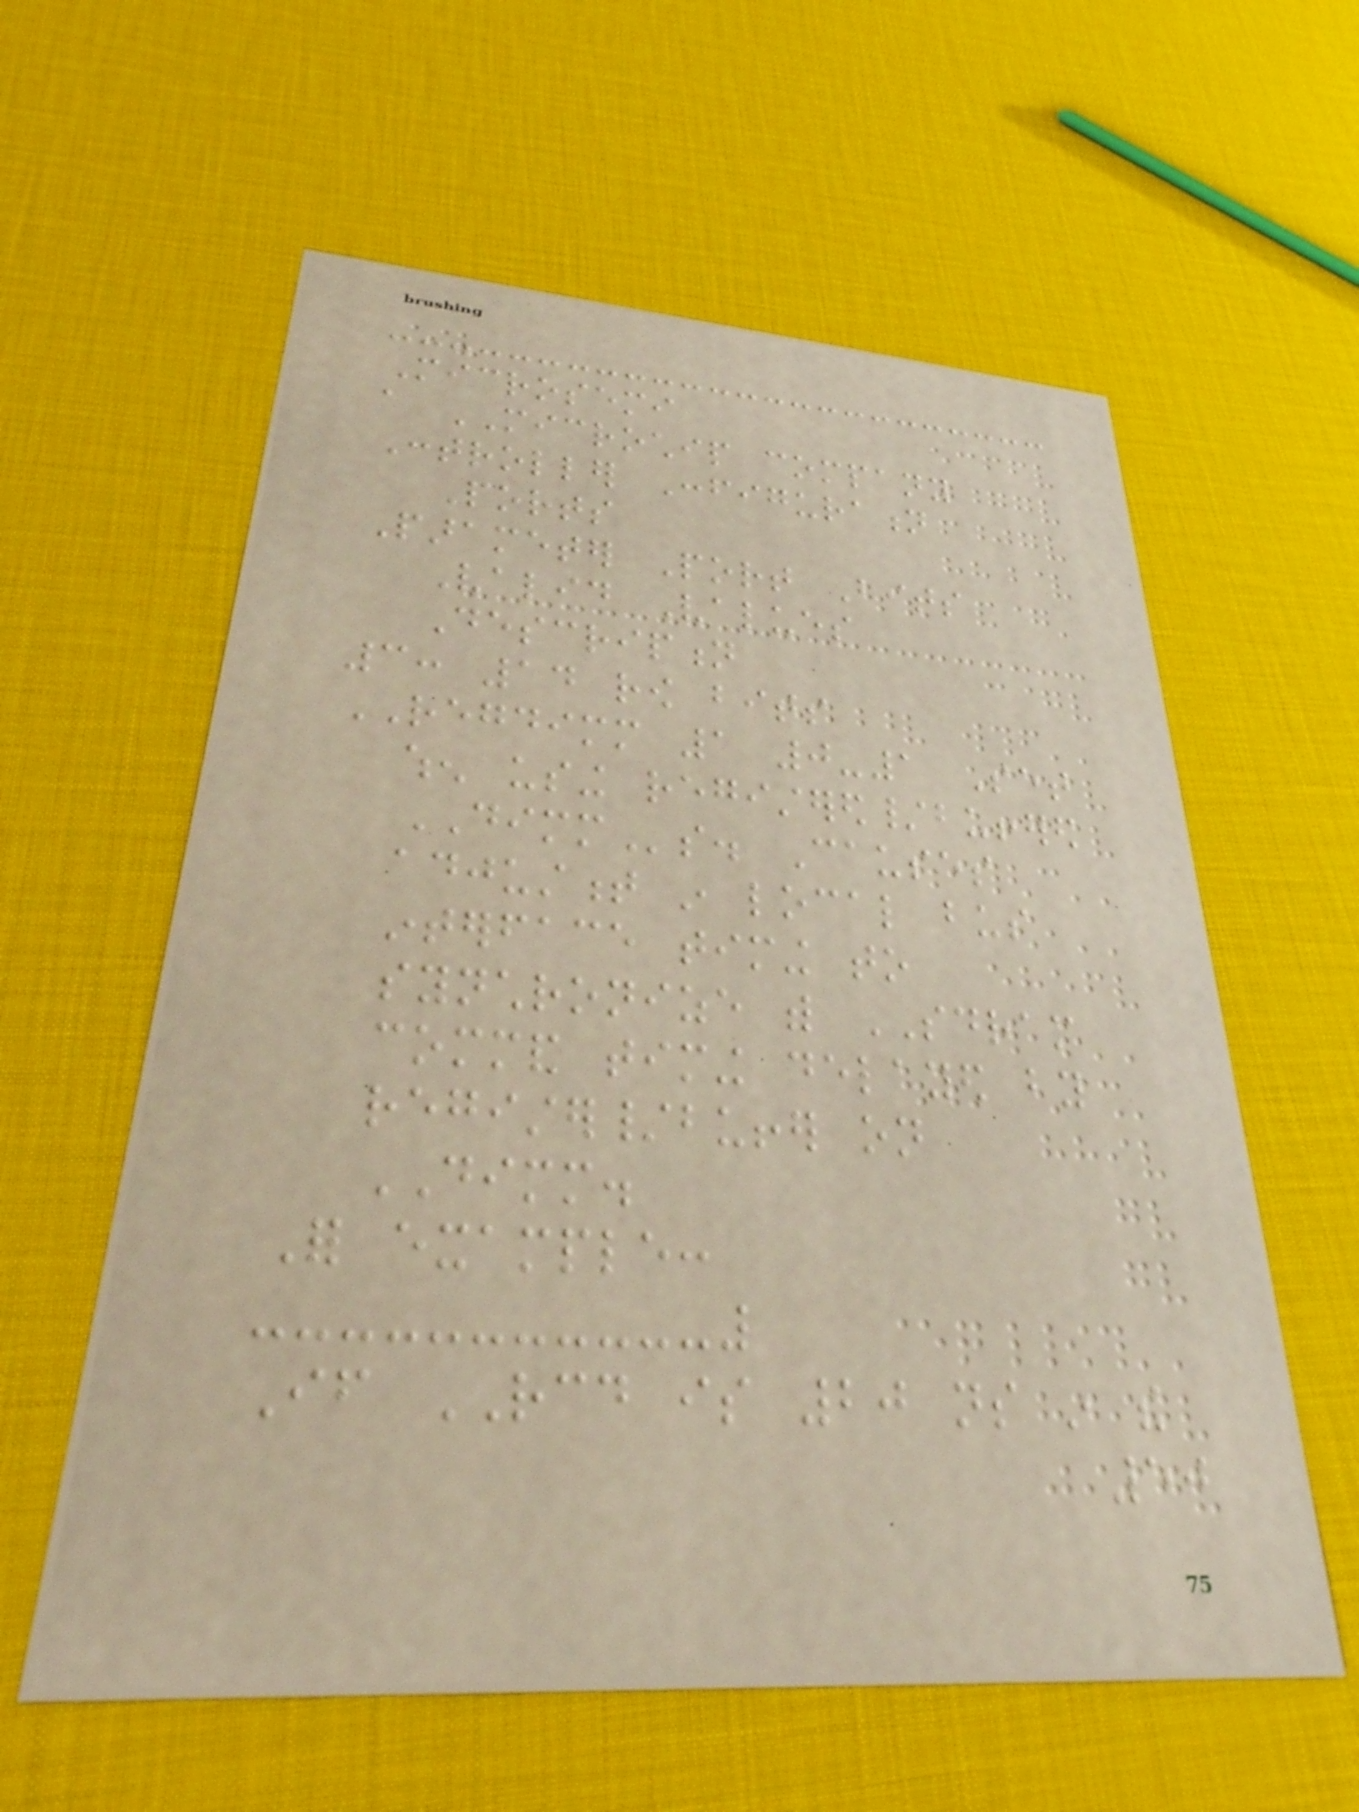Microsemi
a MICROCHIP company
Controller Configuration
Ports
Parameter Port Bits
Valid Values
Description
3: 14 row bits
REGDIMM 1 0-1 Set
when using registered/buffered
DIMMs. Causes
adjustment in local bus
interface timing to
synchronize with SDRAM
command timing delayed by
register/buffer on
DIMM.
For example:
If RCD is 20 ns in the
50
